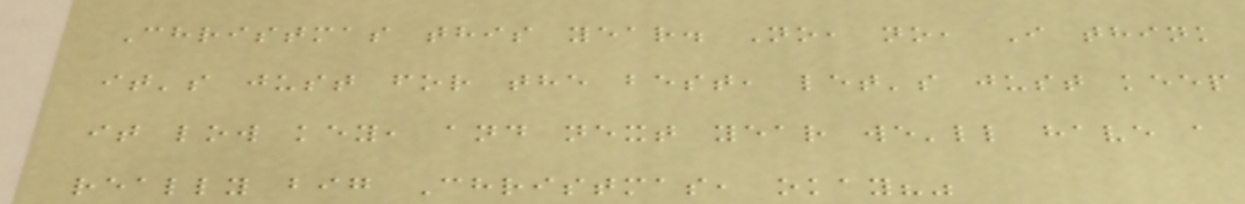Christmas this year. No, no, I think
it's just for the best, let's just keep
it low key, and next year we'll have a
really big Christmas, okay?"
